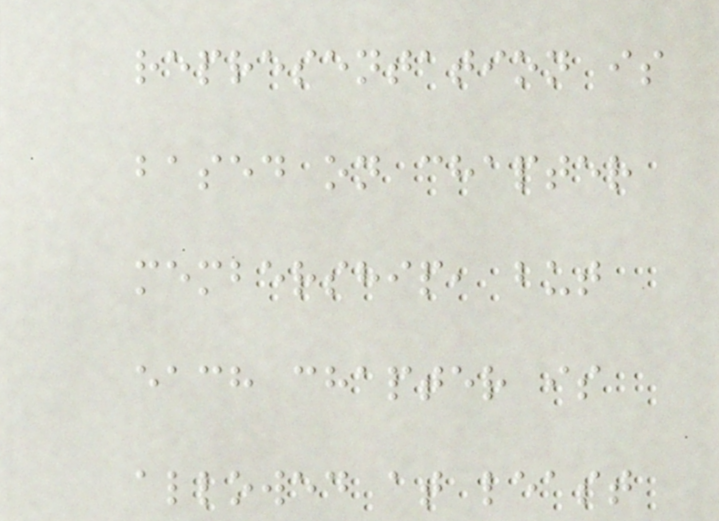representation is
based on chapter
membership, but
each chapter is
allowed at least
